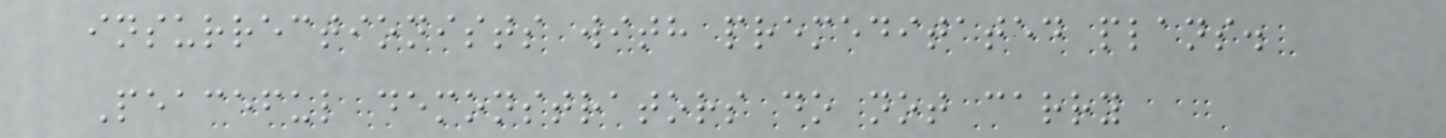insurrectionists with premeditated plans.
Peaceful demonstrators do not carry
